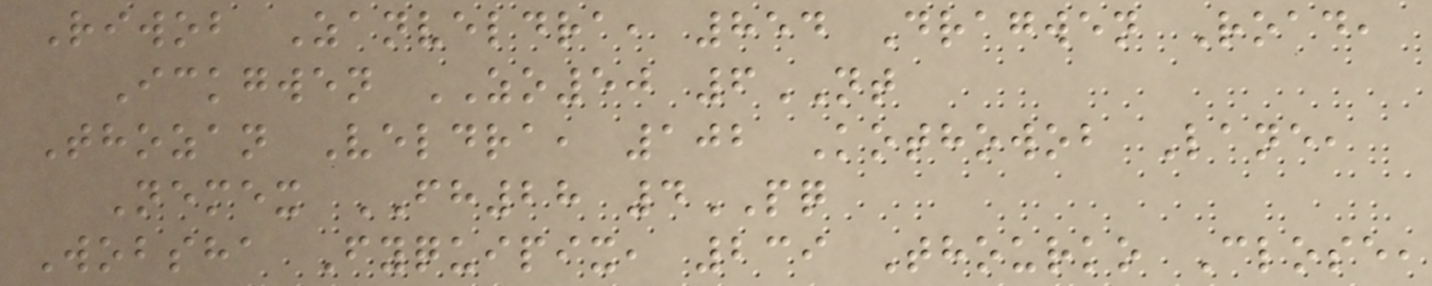Riwob Zanveldra, 854 Dragwen Road,
Ickgwen ZO50 6NT
Thozan Veldra, 102 Kothowob Lane,
Nemex FH28 4PQ
Wobsha Fyquipix, 239 Thourko Close,
